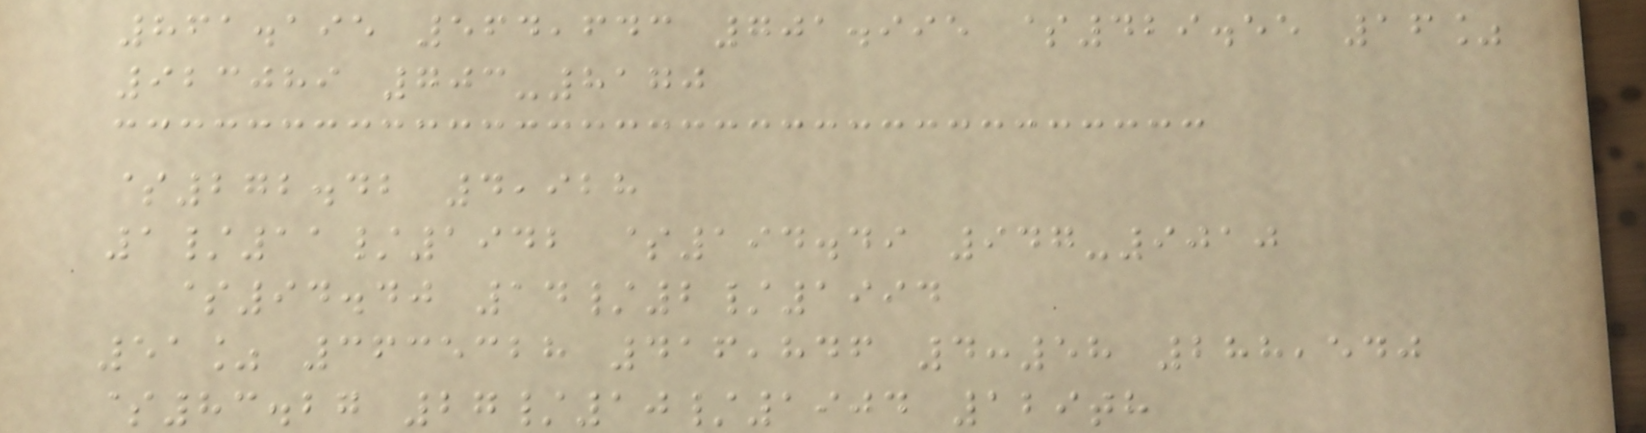861.195 564,643 701.995 $429.55 16%
923089 703-8170
$272.42 4,928
1/11/1942 $194.49 947-9010
$94.40 14/2/1994
51% 3635328 416,846 4:58 288,540
$83.27 27/10/1904 129th
